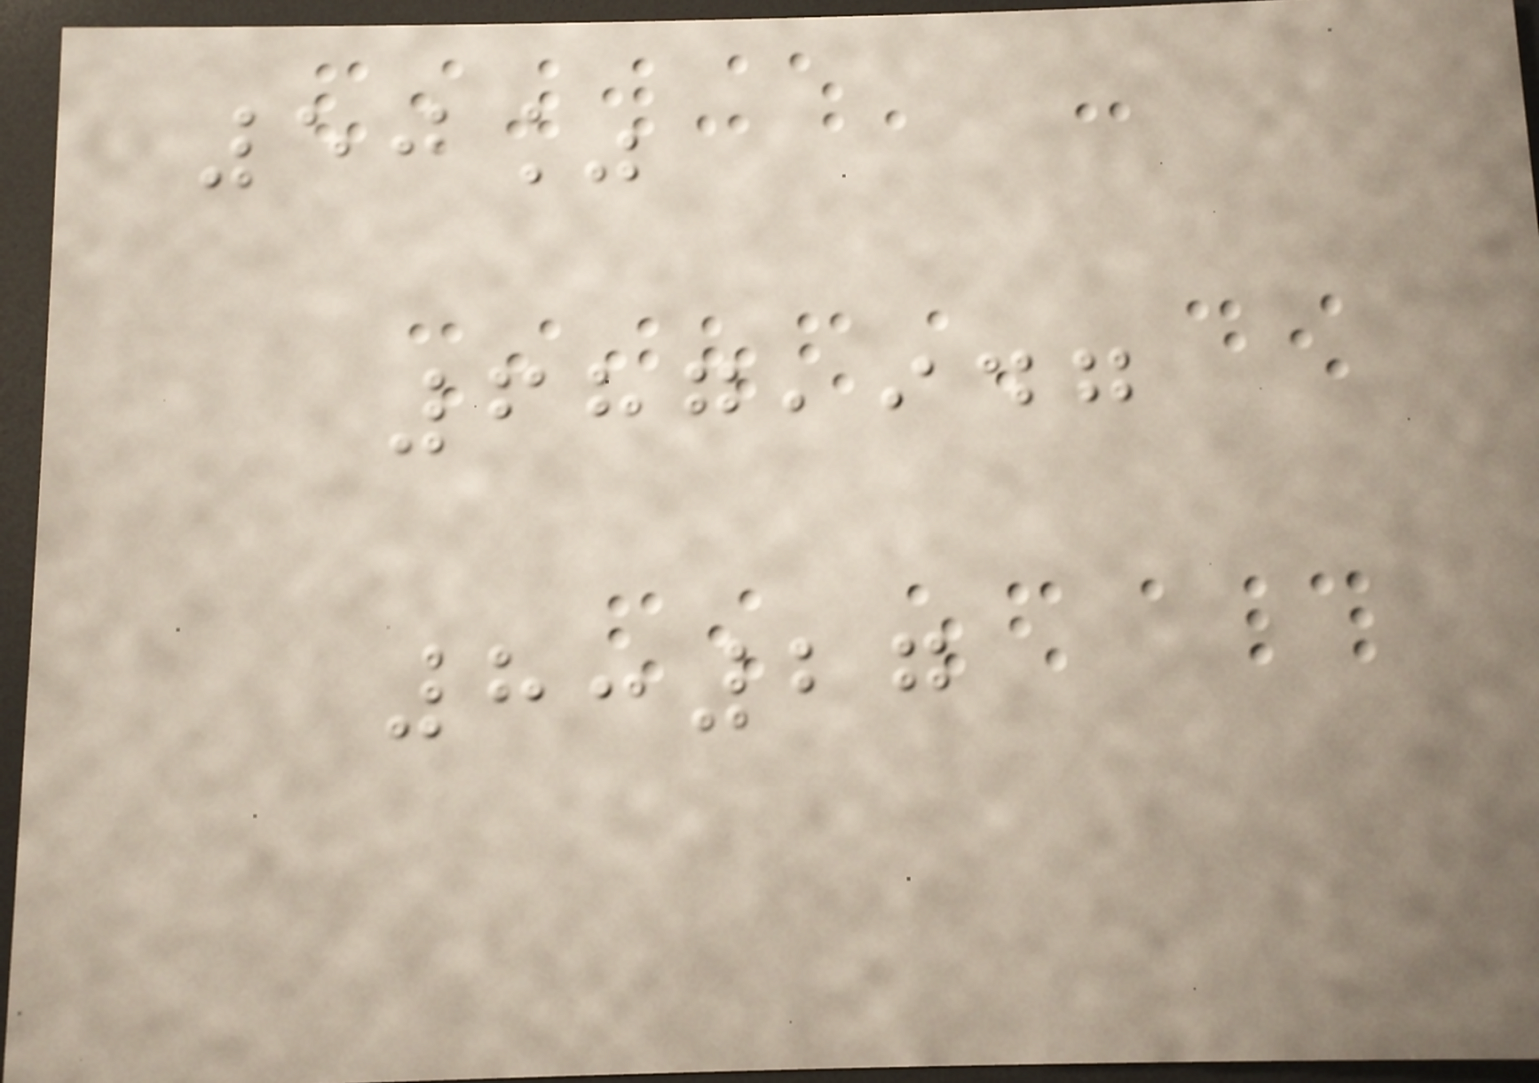50%
687,947
8:27
